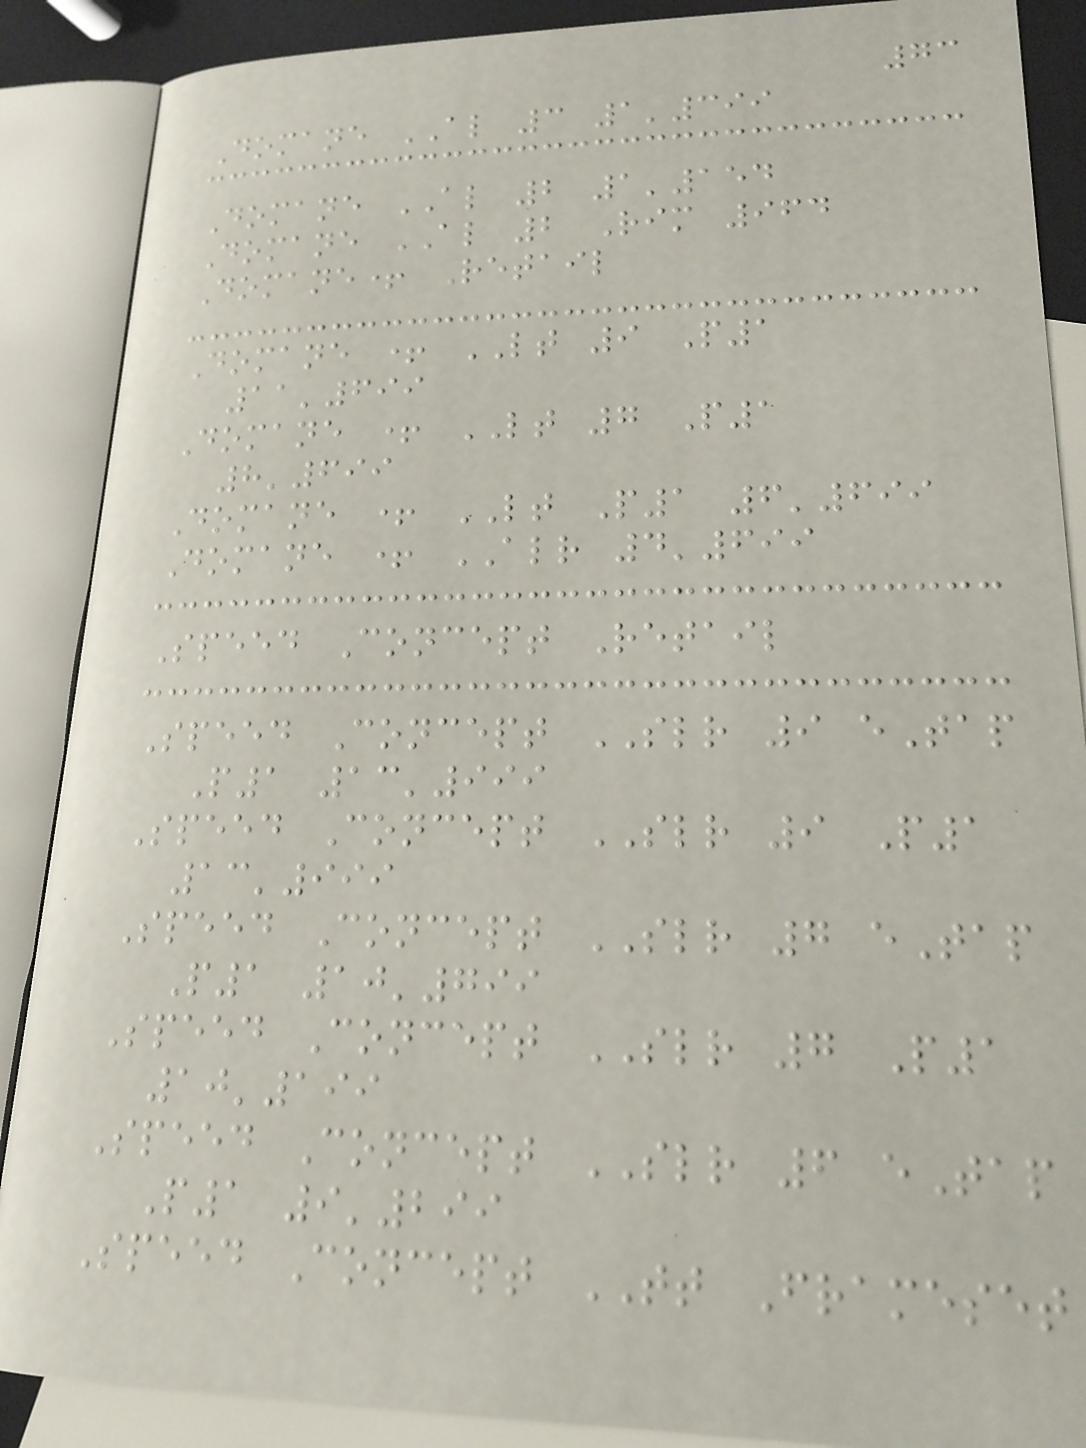73
Domane AL 3 1'399
Domane AL 2 1'154
Domane AL 2 Rim 964
Domane+ Retail
Domane + LT 9 P1
11'699
Domane + LT 7 P1
8'699
Domane + LT P1 6'699
Domane + ALR 4'699
Speed Concept Retail
Speed Concept SLR 9 eTap
P1 13'999
Speed Concept SLR 9 P1
13'999
Speed Concept SLR 7 eTap
P1 10'799
Speed Concept SLR 7 P1
10'199
Speed Concept SLR 6 eTap
P1 9'299
Speed Concept TT Frameset
